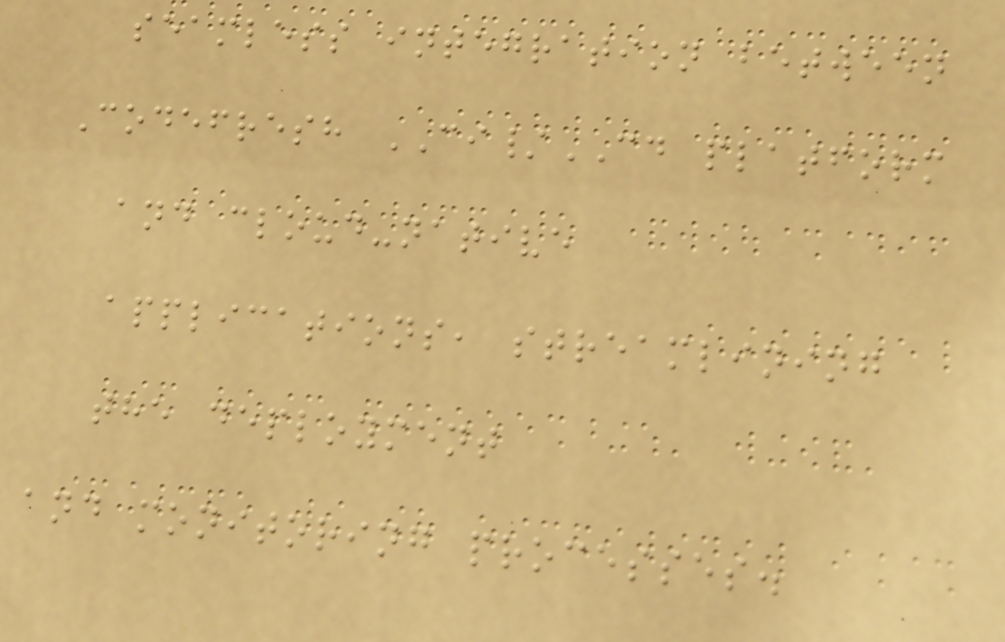seamless integration between
Codefresh CI/CD platform
and cloud-native
applications, streamlining
the deployment
and monitoring processes.
